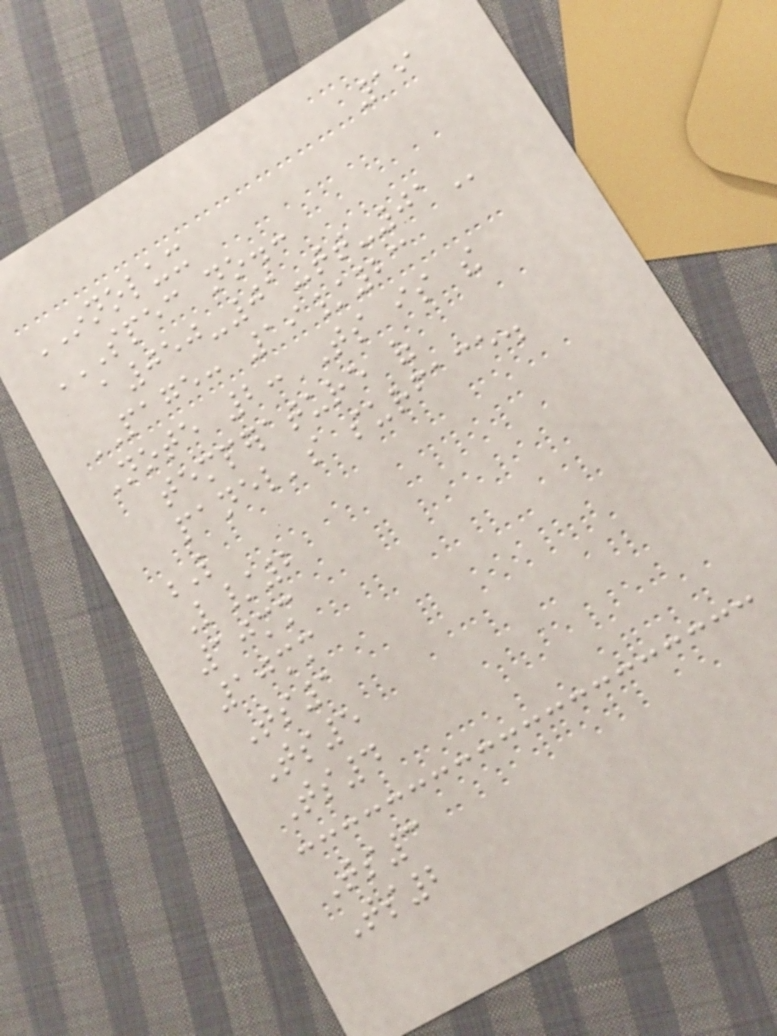19
INNOLUX
SPEC NO.:
A050-01-TT-01
PAGE: 19/23
Note 2: Ts is the
temperature of
panel's surface.
L
L/2
10mm
10mm
Ts1
Ts5
Ts4
Ts3
Ts2
